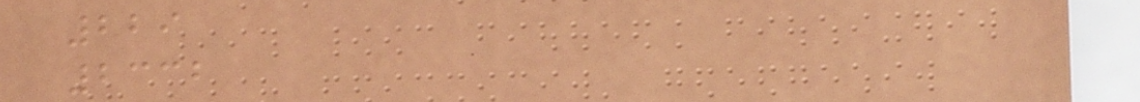229
2332
